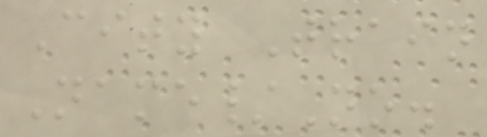City Train
Name/No.
